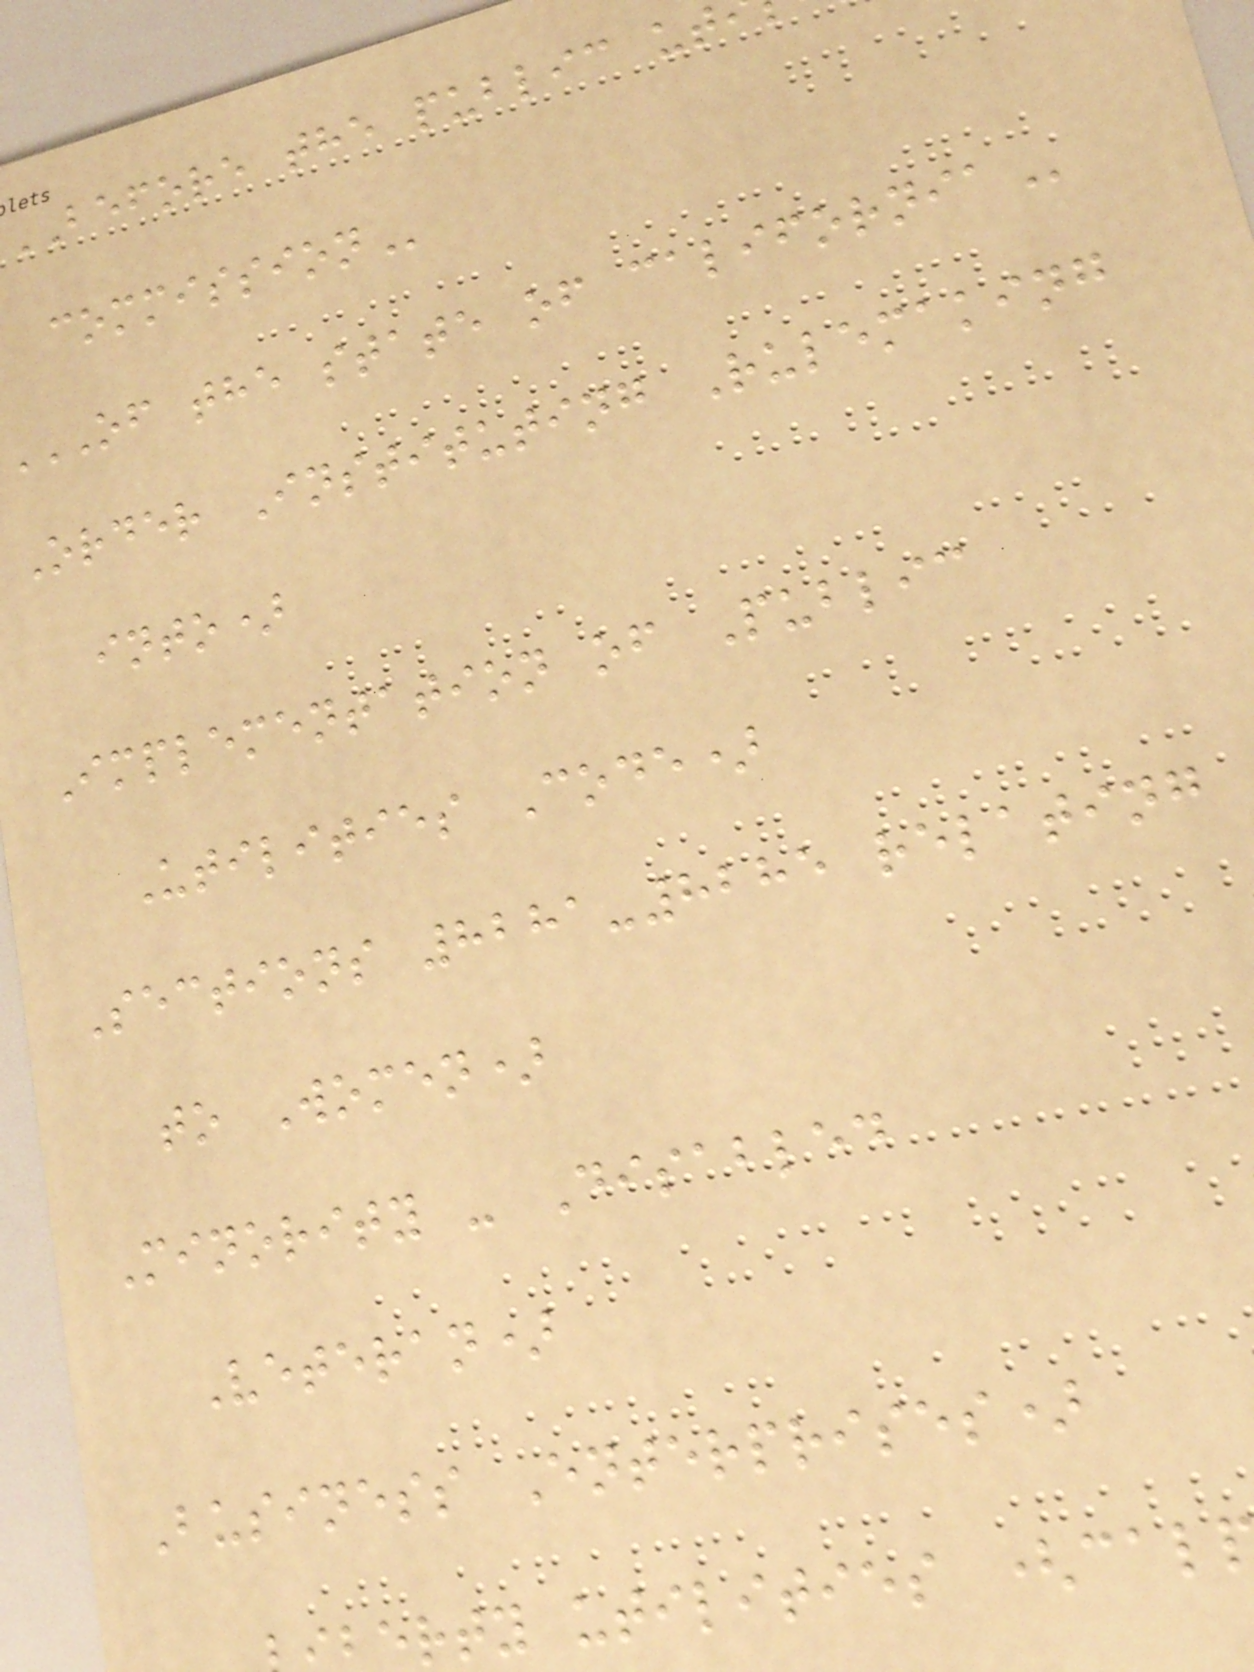BEFORE the public
OF THE STATE OF CALIFORNIA
Order Instituting Rulemaking
into)
Implementation of Public
Utilities Code)
Sections 8281-8285 relating
to Women)
Minority - Disabled
Veteran)
Business Enterprises)
erty utilities (
